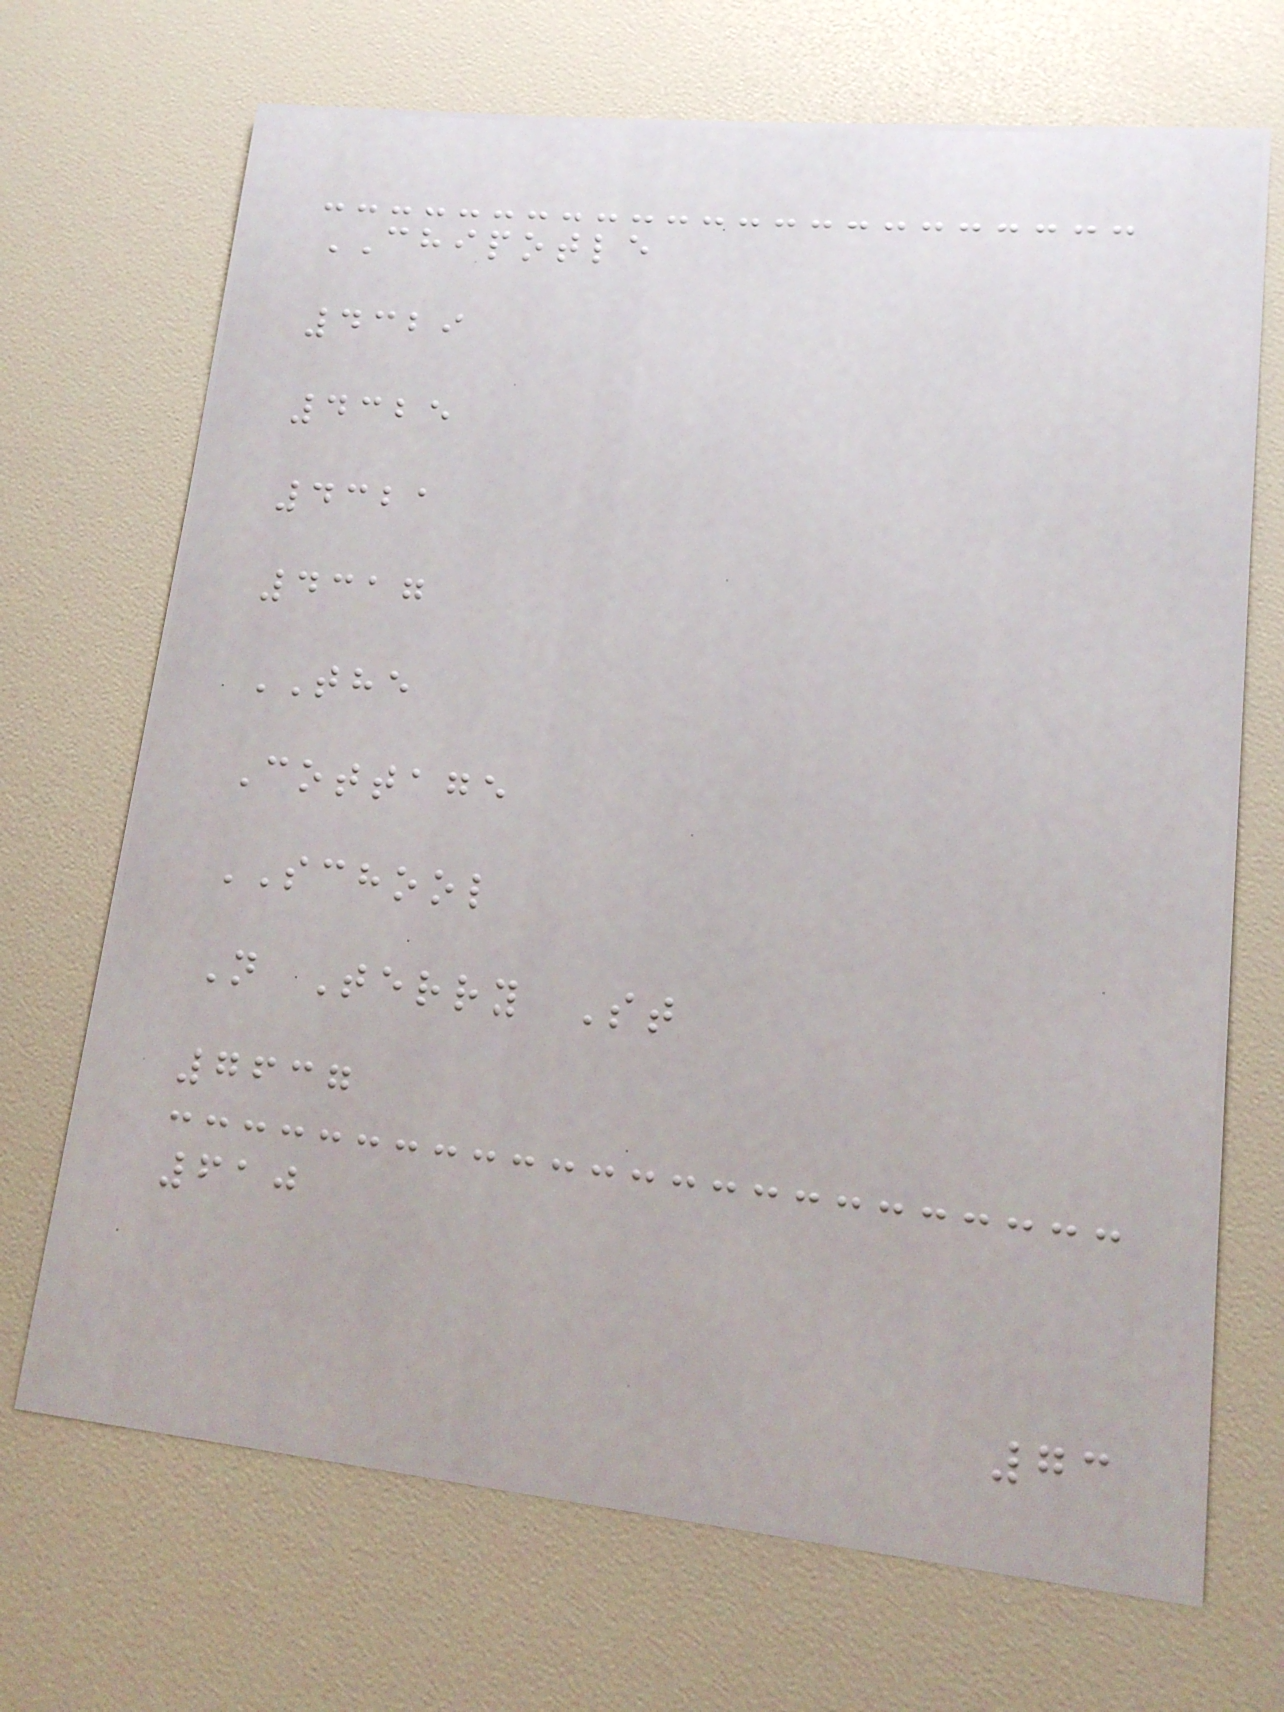CHIPOTLE
4329
4325
4321
4317
THE
Cottage
SCHOOL
N Terry St
7637
610
73
